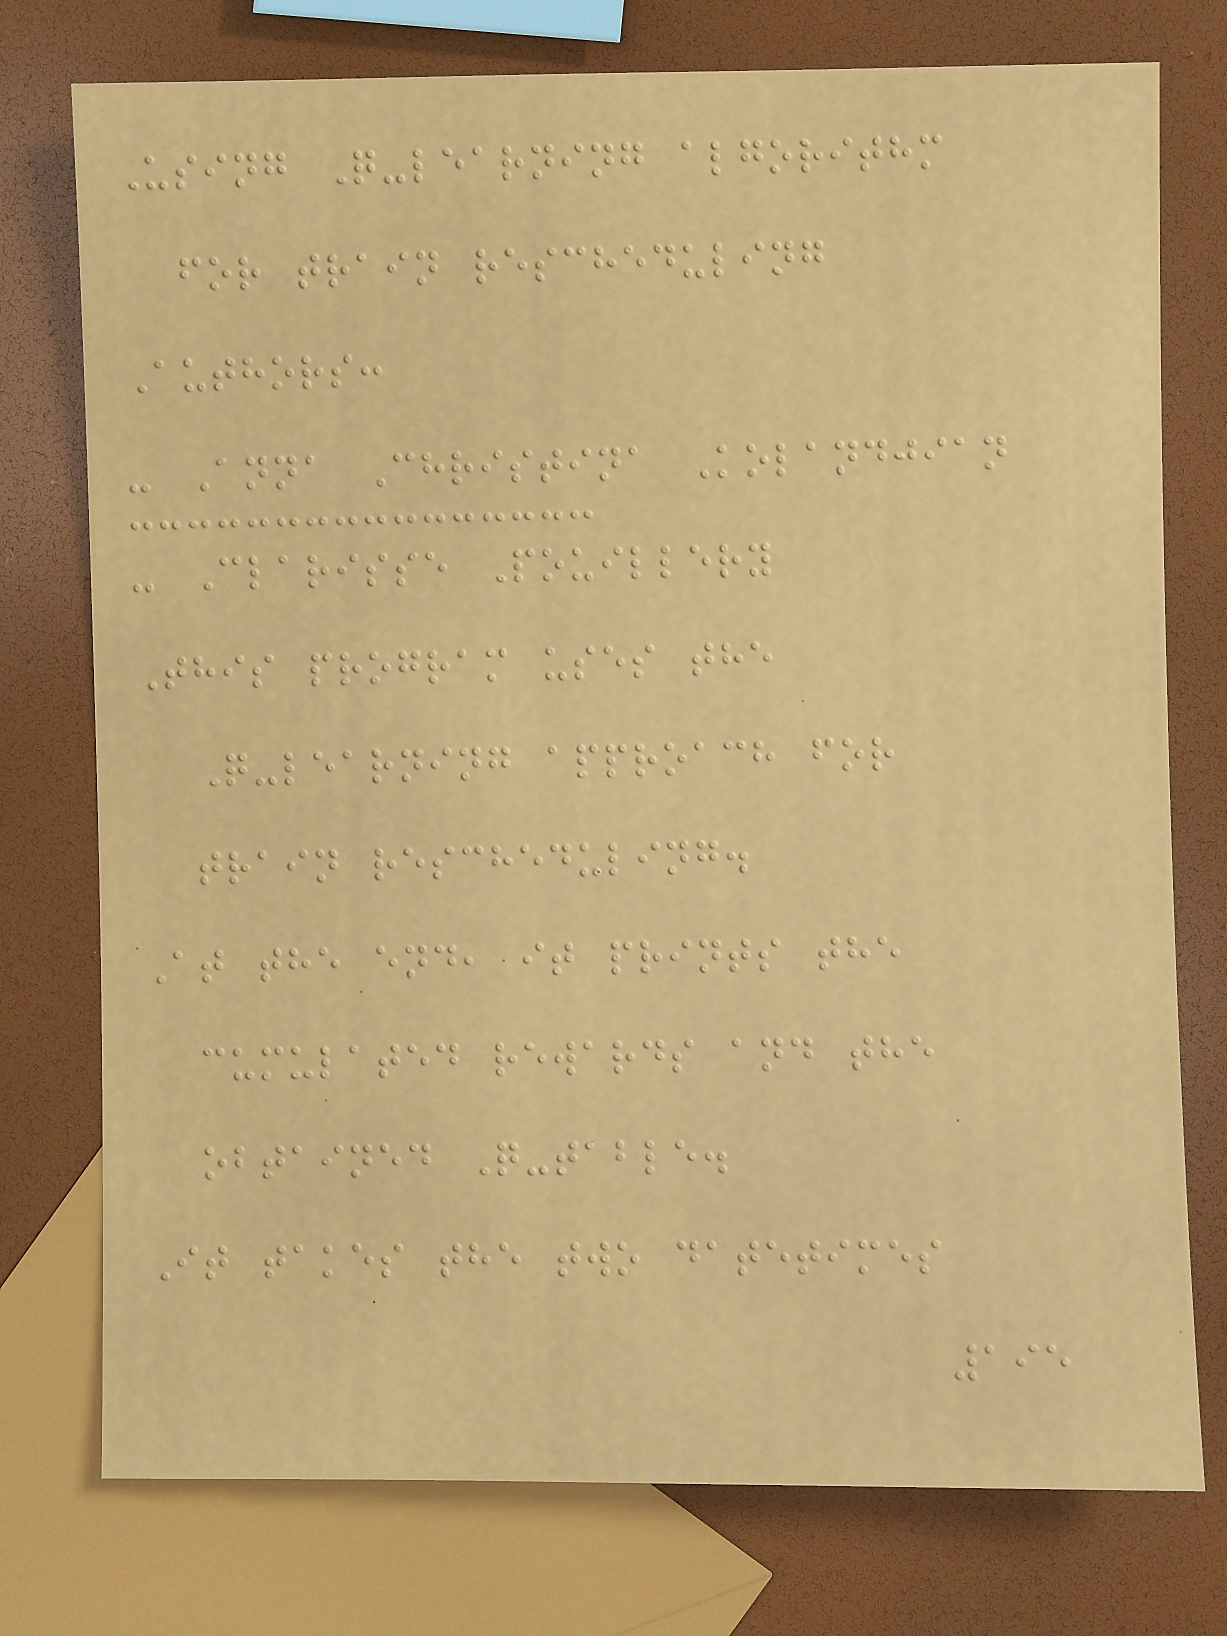Using Q-learning algorithm
for train rescheduling
Authors:
- Anna Christina Kolandjian
- Clarisse Pouillery
This program uses the
Q-learning approach for
train rescheduling.
At the end, it prints the
cumulated rewards and the
obtained Q-table.
It takes the two datetimes
195
